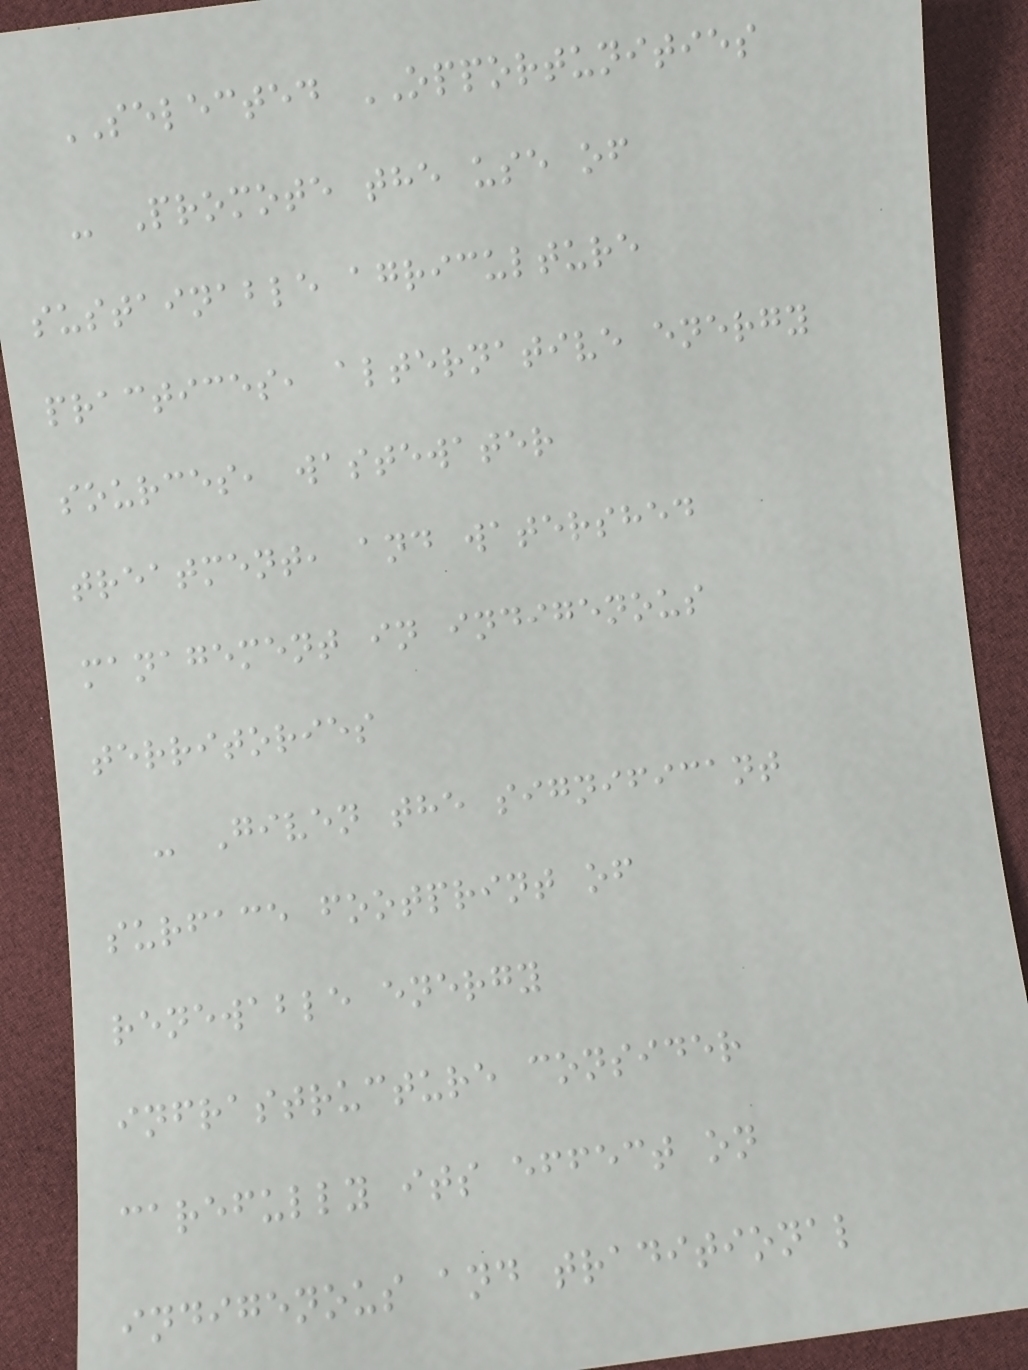SELECTED OPPORTUNITIES
- Promote the use of
sustainable agriculture
practices, alternative energy
sources, wastewater
treatment, and watershed
management in indigenous
territories
- Given the significant
surface footprint of
renewable energy
infrastructure consider
carefully its effect on
indigenous and traditional
